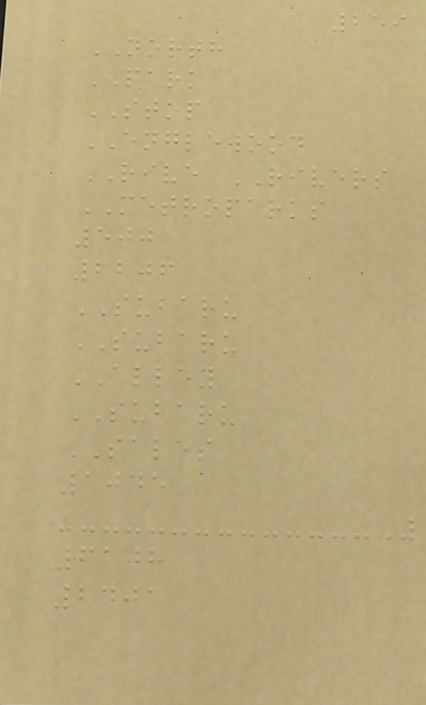259
NORTH
PARK
STOP
ENGLEWOOD
RIVE RIVERS
METROPARKS
500
2206
SUBARU
SUBARU
ALLEY
SUBARU
SALES
1045
6108
2401
